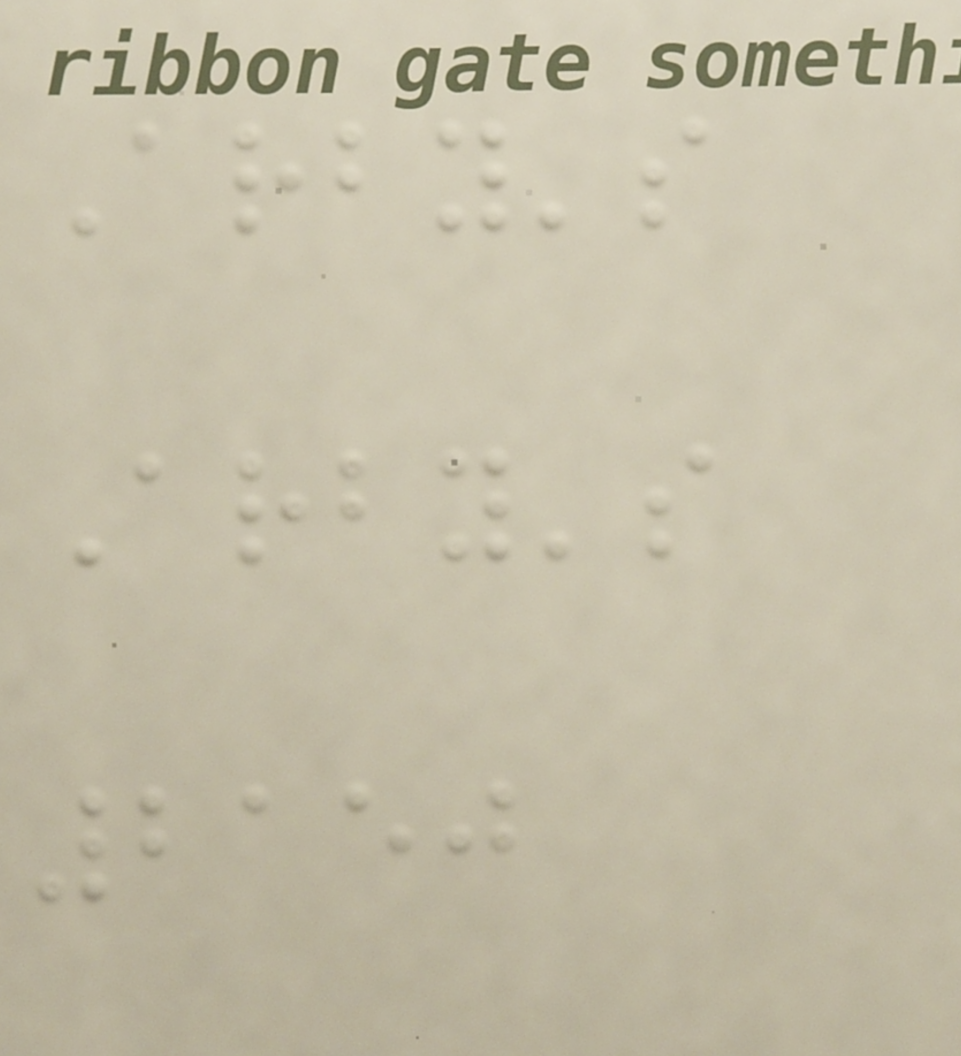Arby's
Arby's
2150
